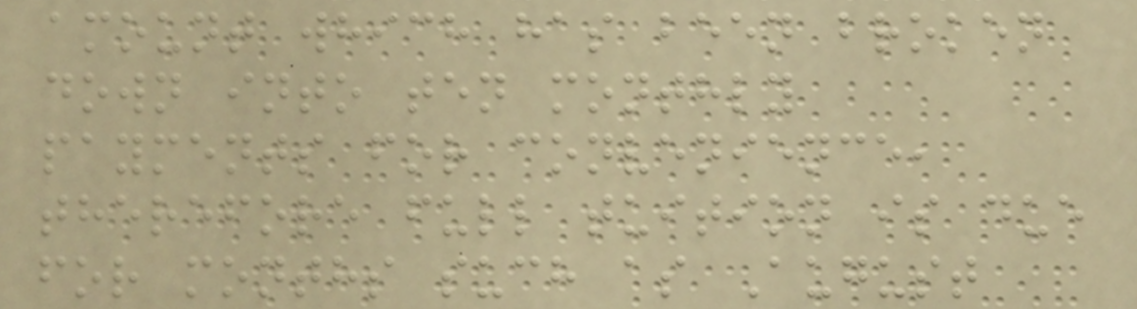amount which has been broken
down into ten monthly
payments for convenience,
therefore full tuition is due
for months such as August
